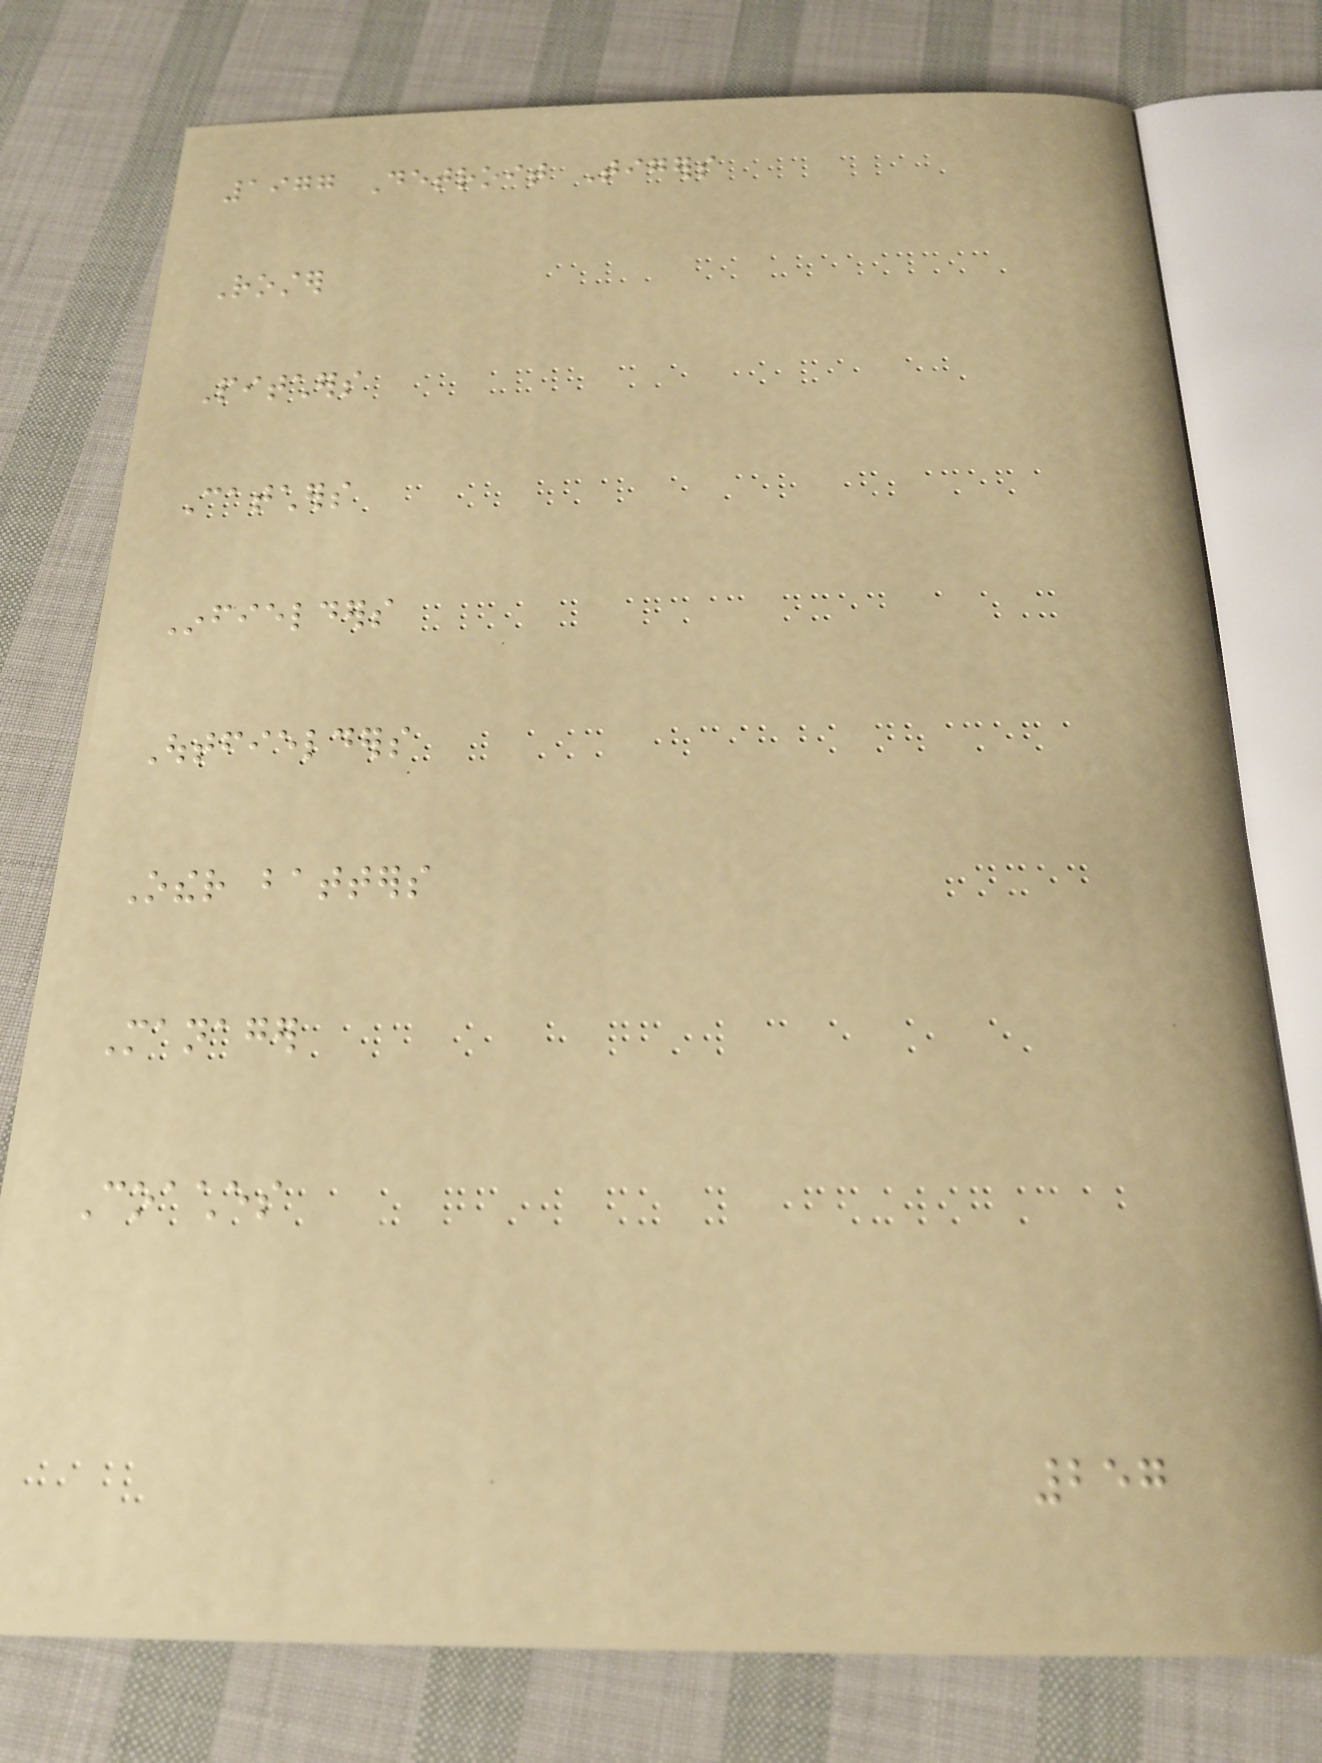1977 Detroit Tigers
Roster
Pitchers
Catchers
Infielders
Outfielders
Other batters
Manager
Coaches
257
